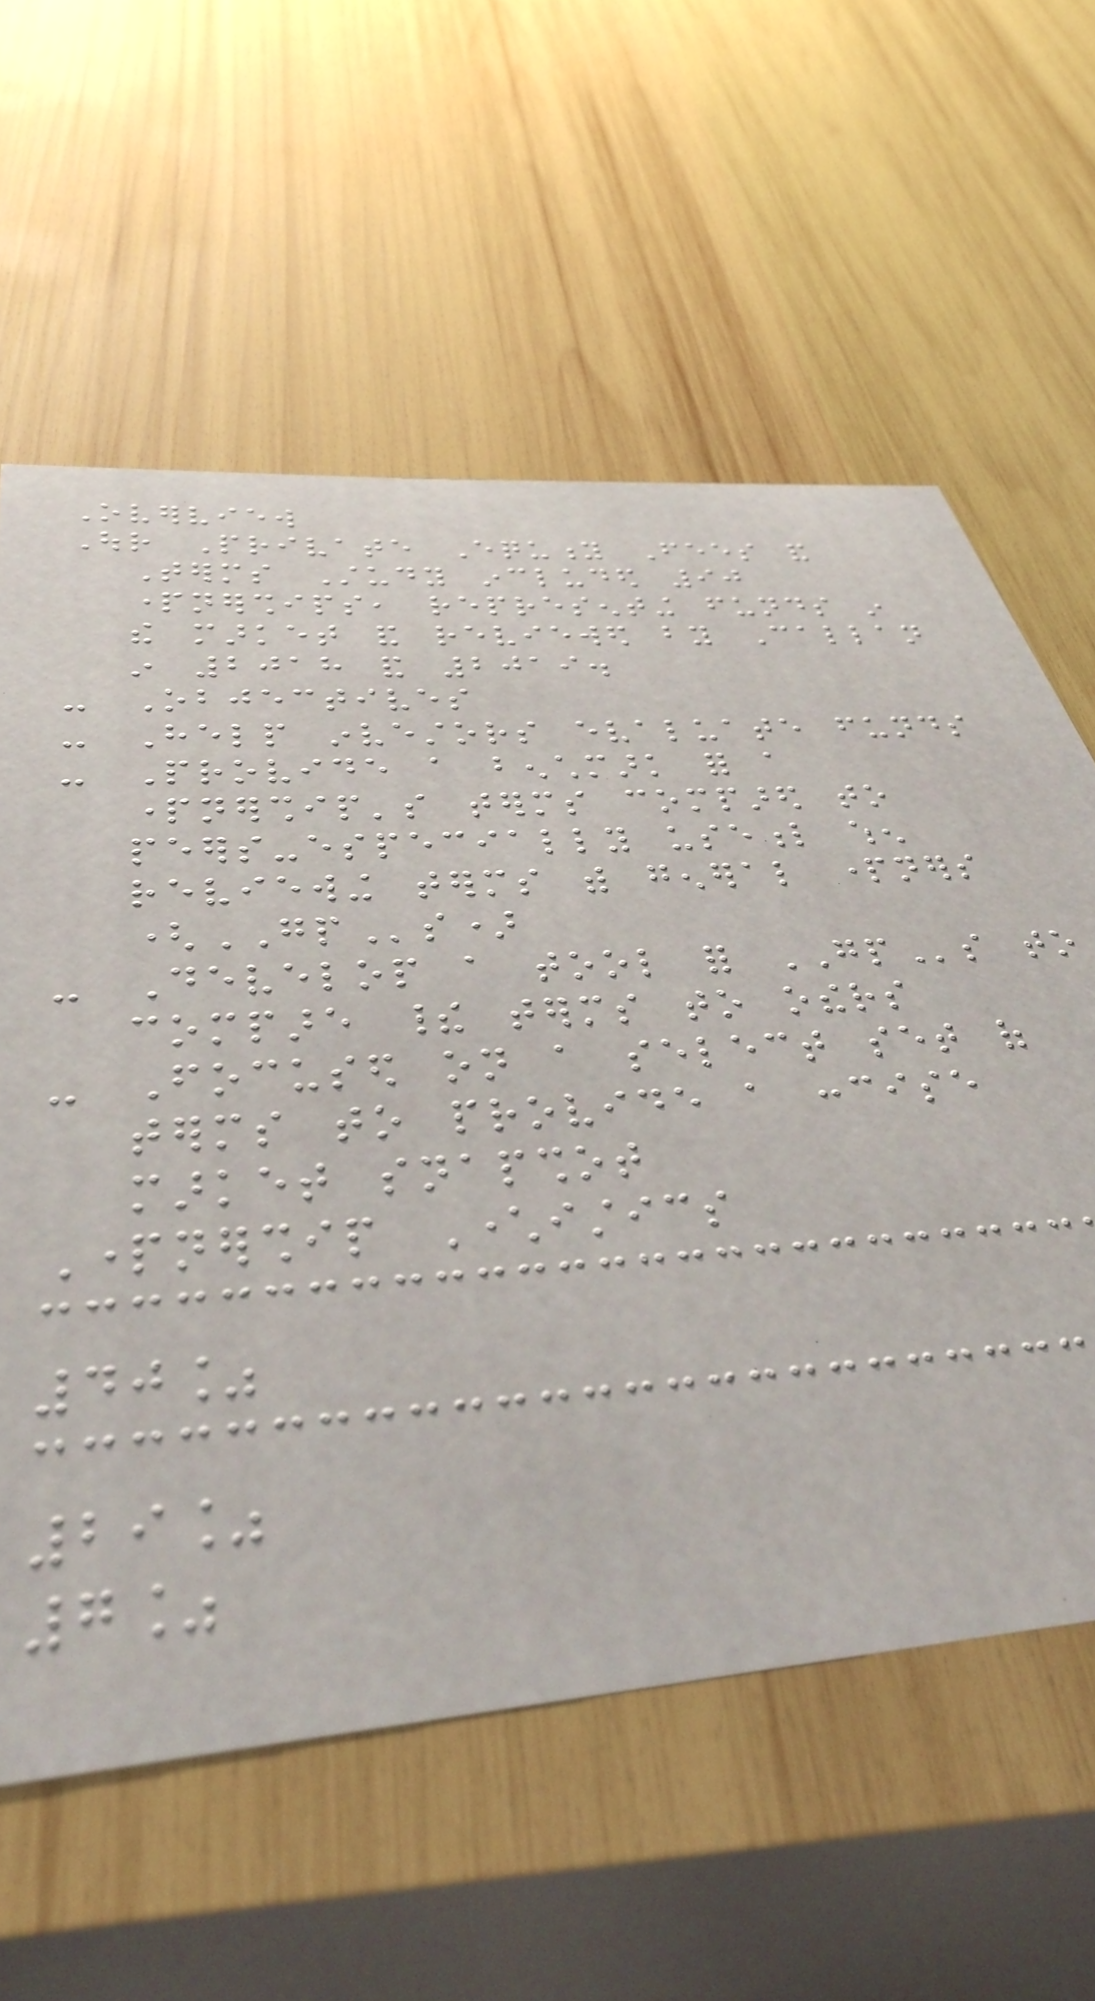Overview
Our Private Equity Fees and
Terms Study included 90
partnerships, representing funds in
the market and reviewed by Callan
in 2018 and 2019.
- Objectives
- Help investors evaluate funds
- Provide a benchmark for a
partnership's terms compared to
peers-especially useful when
reviewing terms with general partners
(GPs)
- Develop a tool for GPs to
compare their terms to others
- Focused on a select set of
terms to provide a concise
market snapshot
Partnership Characteristics
40%
29%
7%
